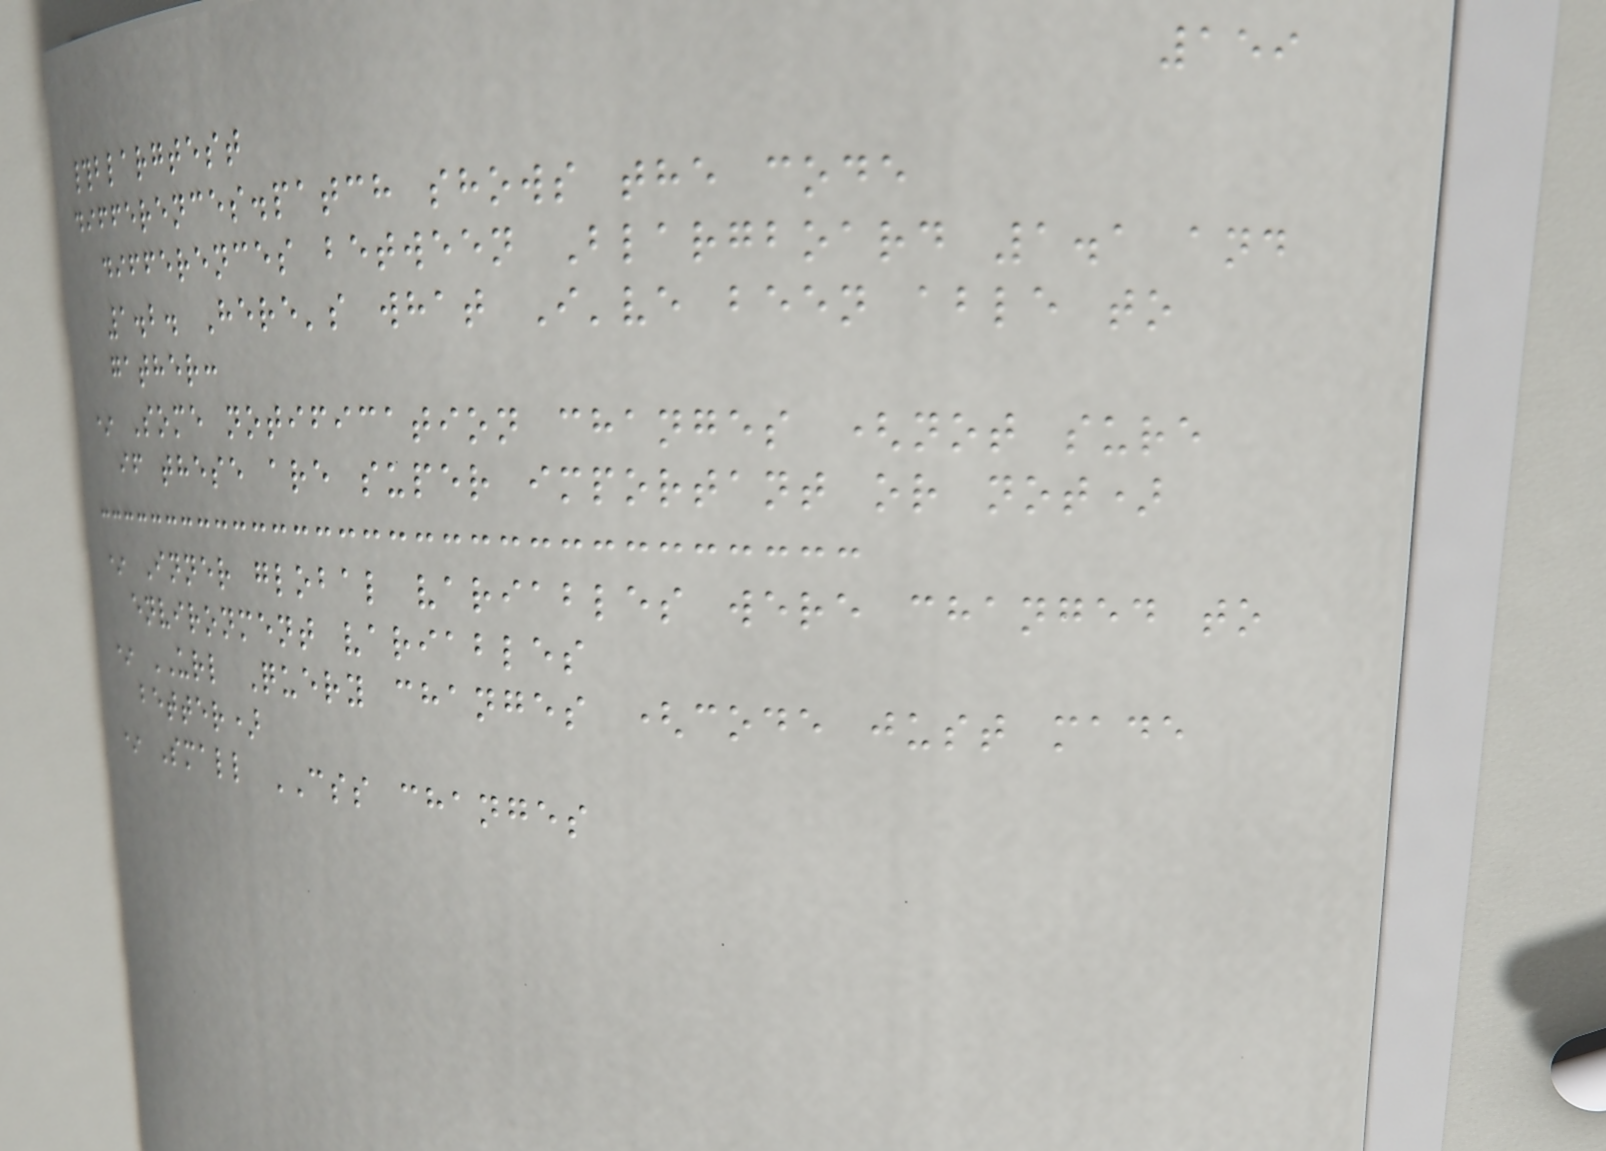159
#blargtest
differences.patch shows the code
differences between Blargboard 1.1 and
1.2. Here's what I've been able to
gather:
* Some notification changes (not sure
if these are super important or not)
* Inner global variables were changed to
environment variables
* URL Query changes (code just made
better)
* Small CSS changes
